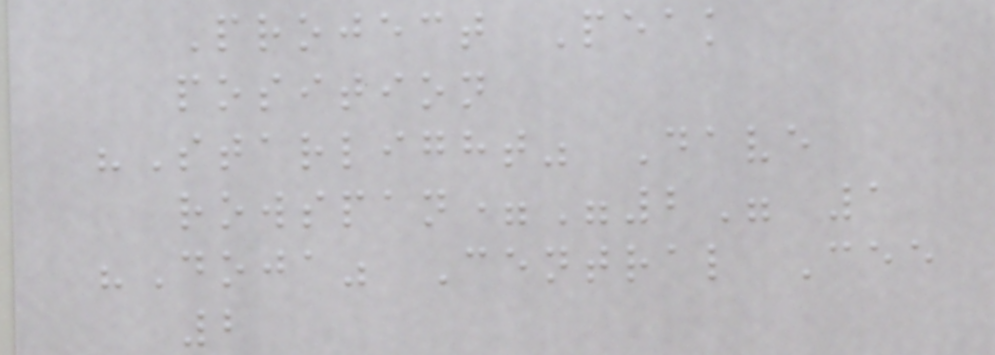Project Peak
position
"Starlight" Dave
rowspan="2" 1
"Doja" Central Cee
2
